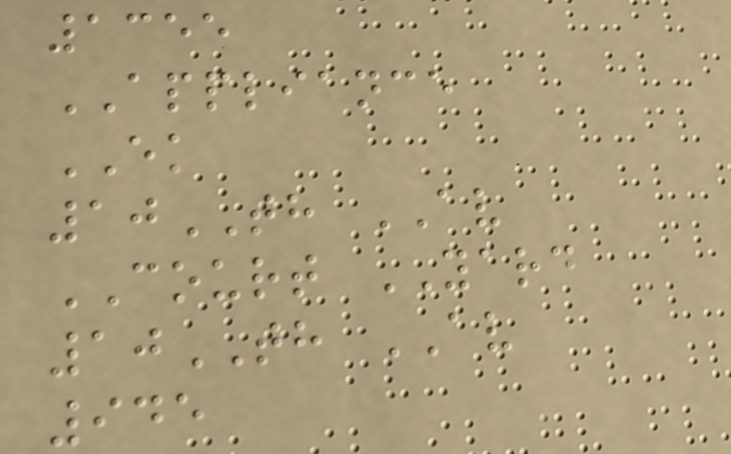1355
APPLIANCE
EK
10TH AV
COURT YARD
10TH AV
945
